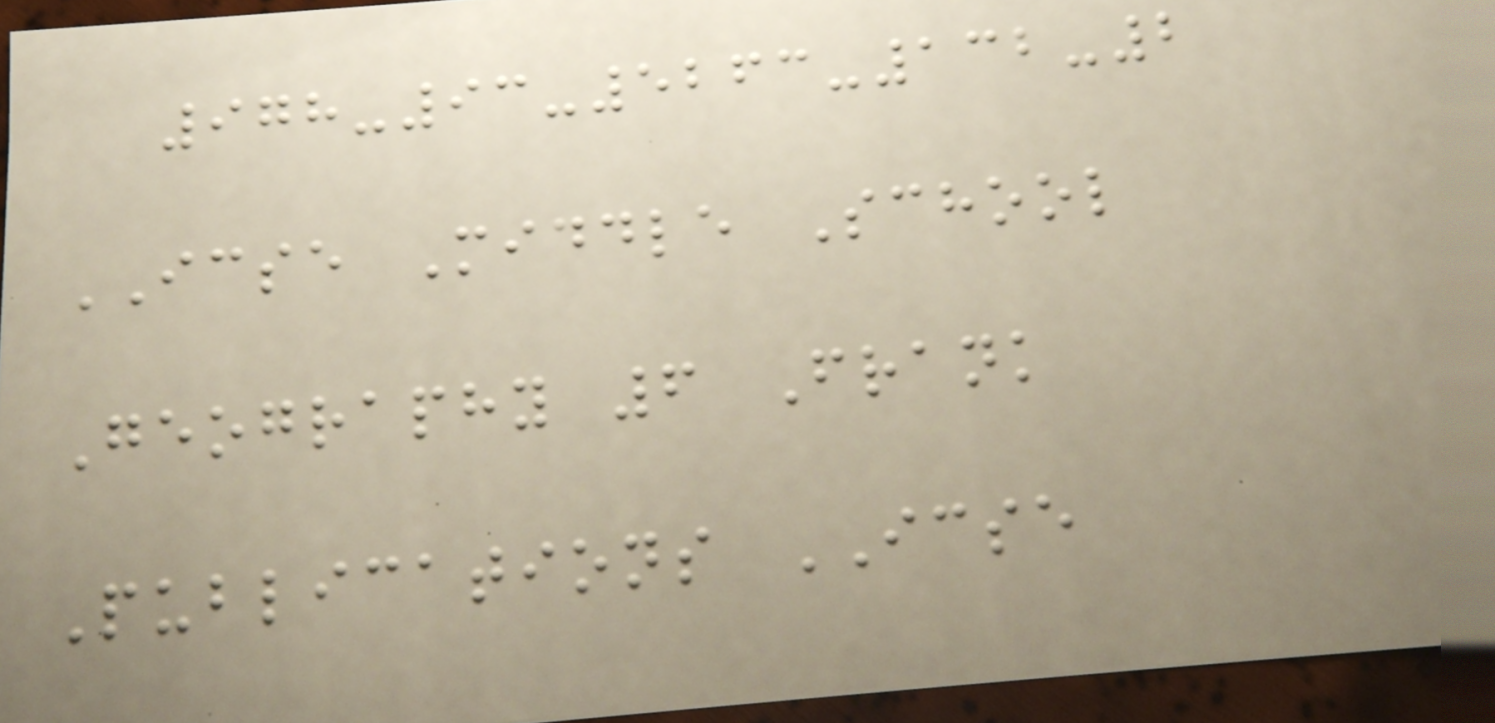978-93-5263-132-2
ICSE Middle School
Geography 6 Frank
Publications ICSE
